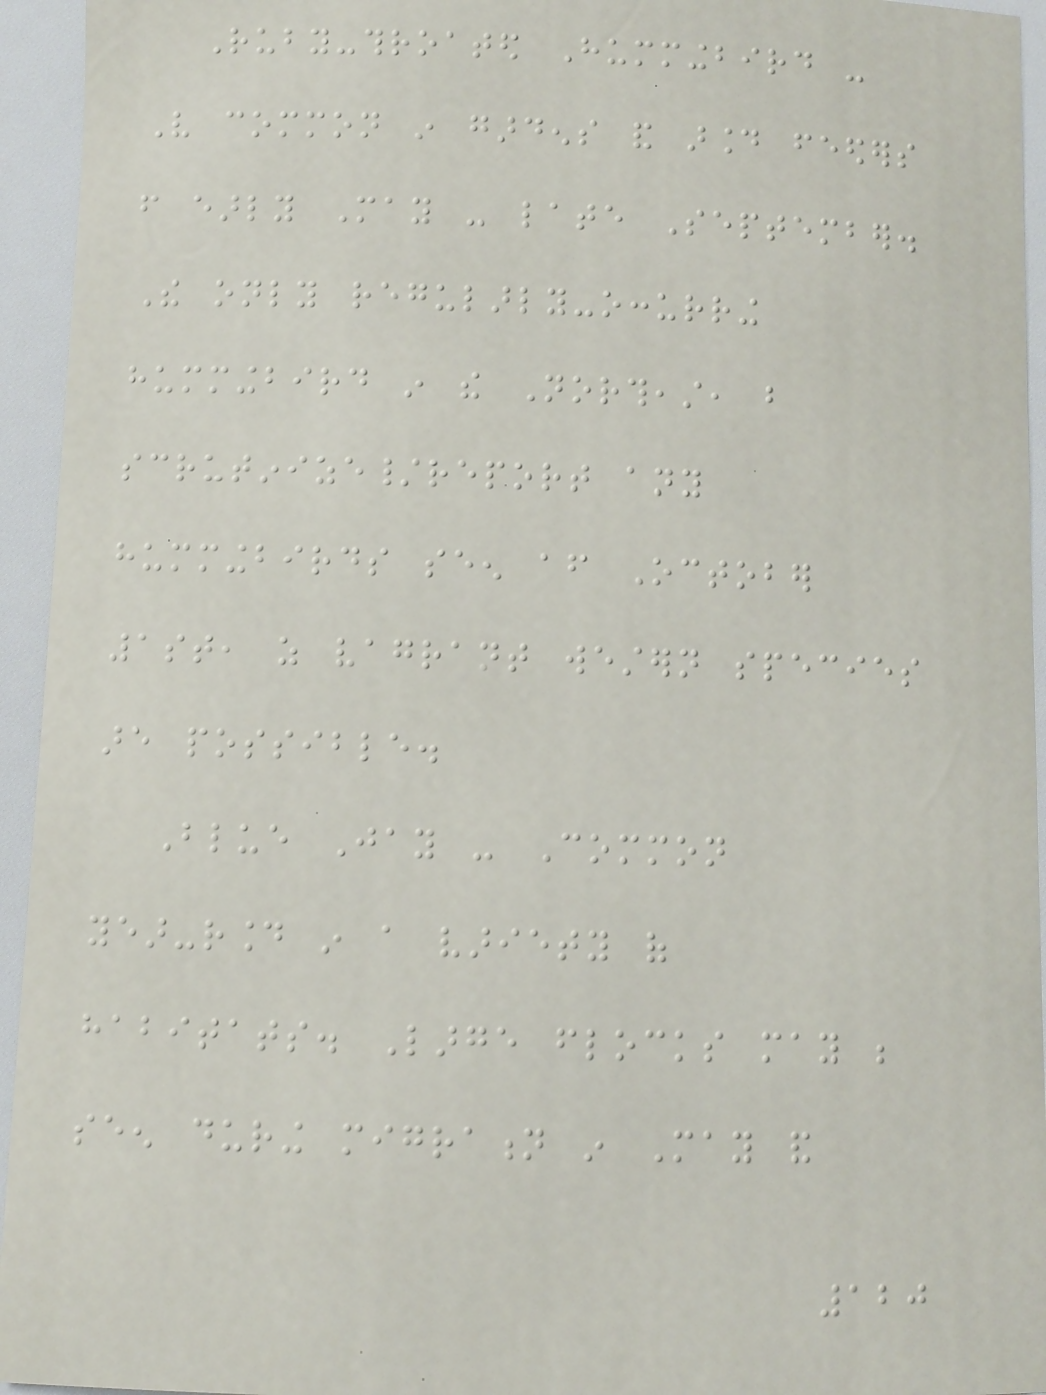Ruby-throated Hummingbird -
Very common in gardens and around feeders
from early May - late September.
The only regularly-occurring
hummingbird in the Northeast, but
scrutinize/report any
hummingbirds seen after October
1st, as vagrant western species
are possible.
Blue Jay - Common
year-round in a variety of
habitats. Large flocks may be
seen during migration in May and
120
